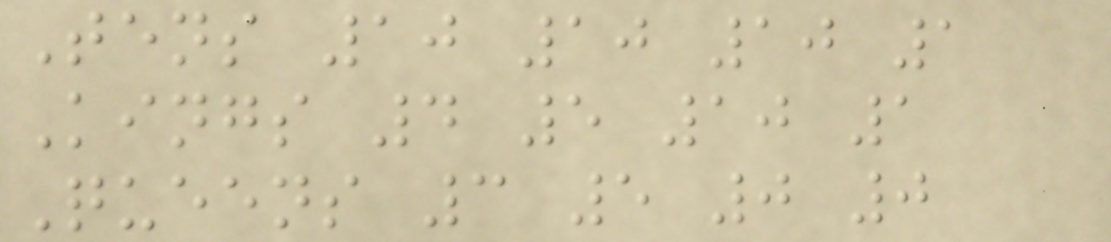Tens 10 10 10 1
Kings 4 5 10 1
Queens 3 5 0 0
